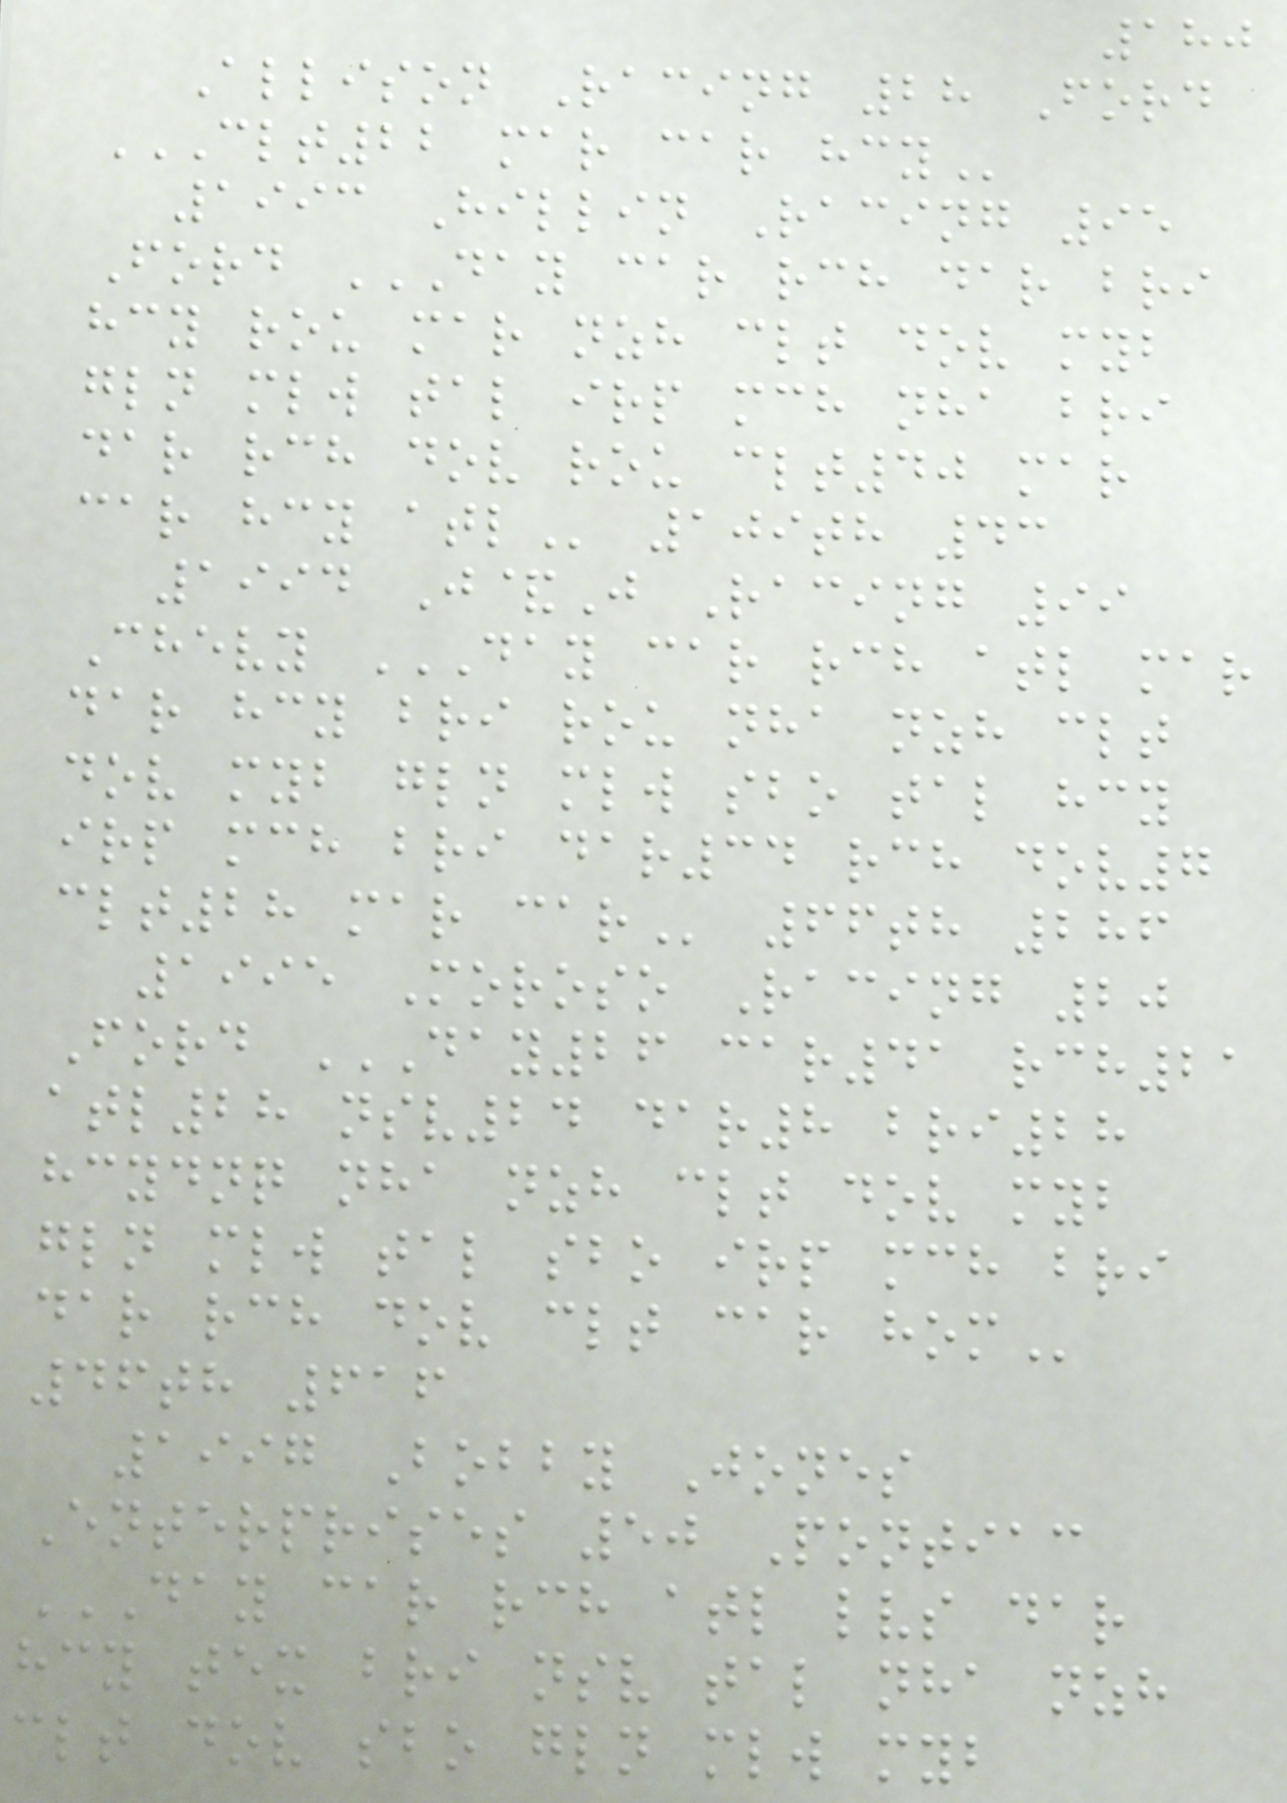180
Allison Racing 28 Ford
CLT22 MAR CAR HCY
1993 Hillin Racing 95
Ford DAY CAR RCH DAR BRI
HCY ROU MAR NZH CLT DOV MYB
GLN MLW TAL IRP MCH NHA BRI
DAR RCH DOV ROU CLT40 MAR
CAR HCY ATL 109th 43
1994 J&J Racing 99
Chevy DAY CAR RCH ATL MAR
DAR HCY BRI ROU NHA NZH CLT
DOV MYB GLN MLW SBO TAL HCY
IRP MCH BRI DAR34 RCH DOV7
CLT28 MAR CAR 66th 286
1995 Moroso Racing 20
Ford DAY26 CAR41 RCH21
ATL28 NSV24 DAR8 BRI28
HCYDNQ NHA NZH CLT DOV MYB
GLN MLW TAL SBO IRP MCH BRI
DAR RCH DOV CLT CAR HOM
46th 616
1997 Bobby Jones
Enterprises 50 Pontiac
DAY CAR RCH ATL LVS DAR
HCY TEX BRI NSV TAL NHA NZH
CLT DOV SBO GLN MLW MYB
